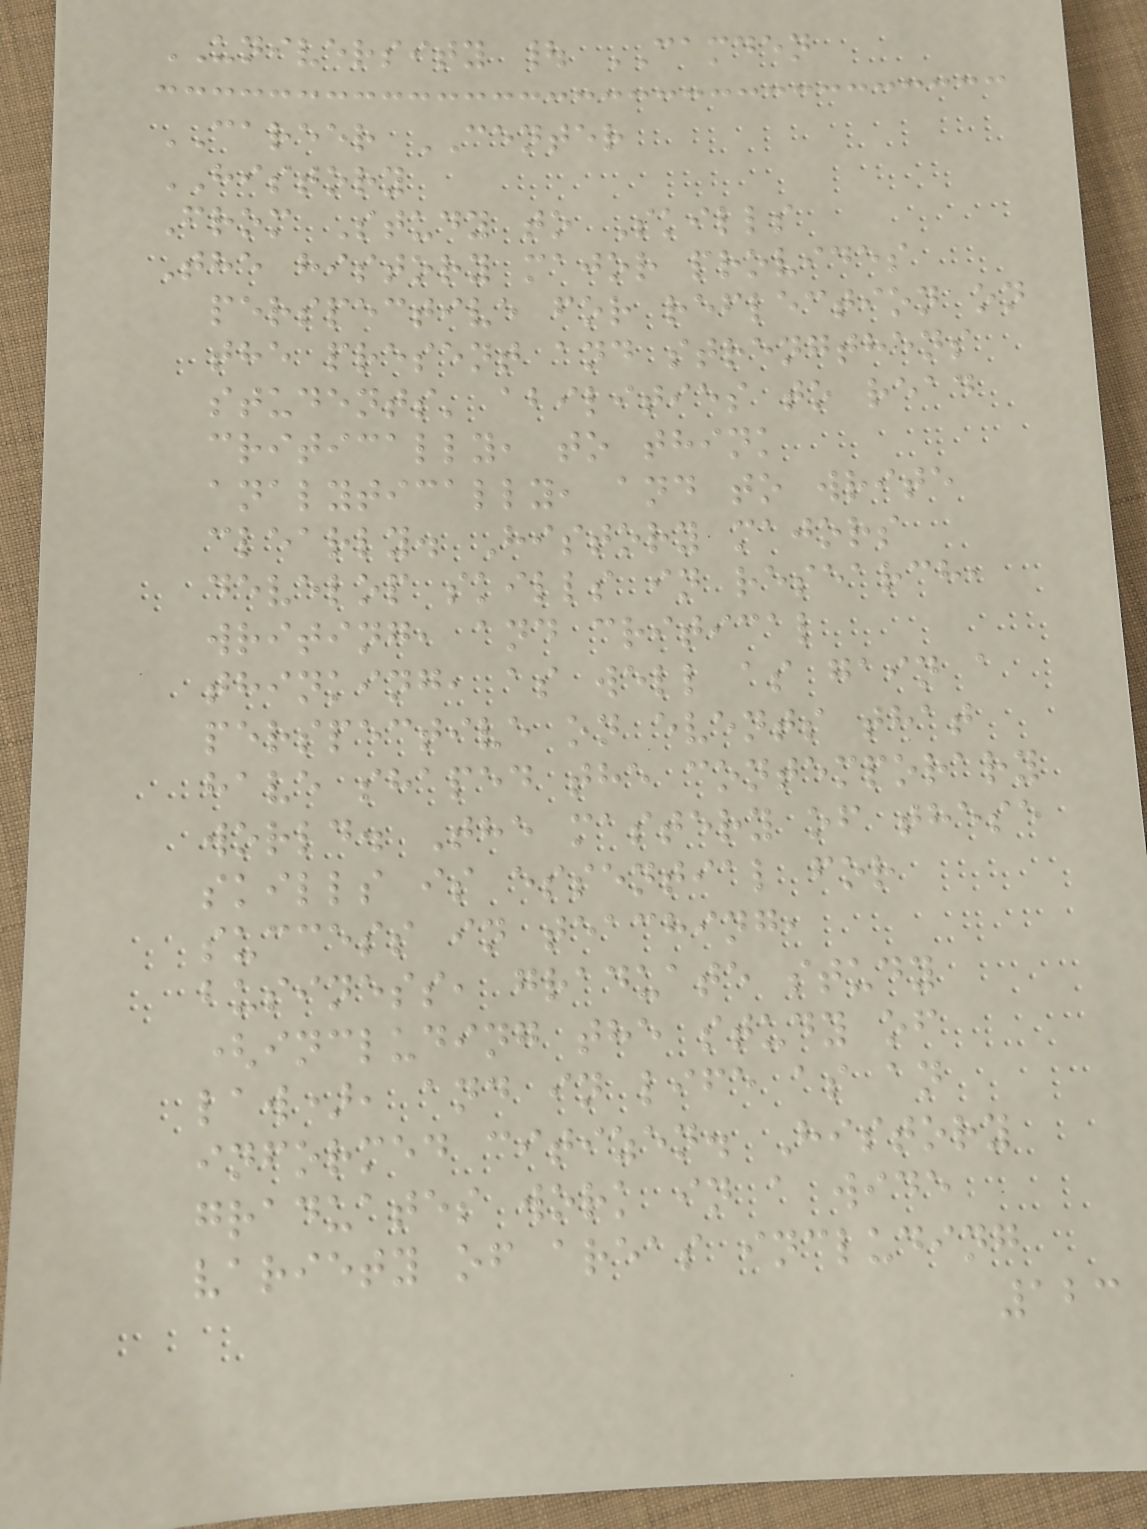UNIVERSITY | CAMDEN
CAREER CENTER
HISTORY
From Study to Skills
The history major provides
perspective for reflection on
the present and strengthens
students' abilities to read
critically, to think
analytically, and to write
clearly. History majors
develop skills in research,
writing, and critical
thinking, as well as gain a
perspective on events that
have shaped the contemporary
world. The mastery of these
skills is essential for
success in teaching,
business, graduate study
(including the study of
law), and in life as an
informed citizen. History
graduates work in a wide
variety of areas including
123
